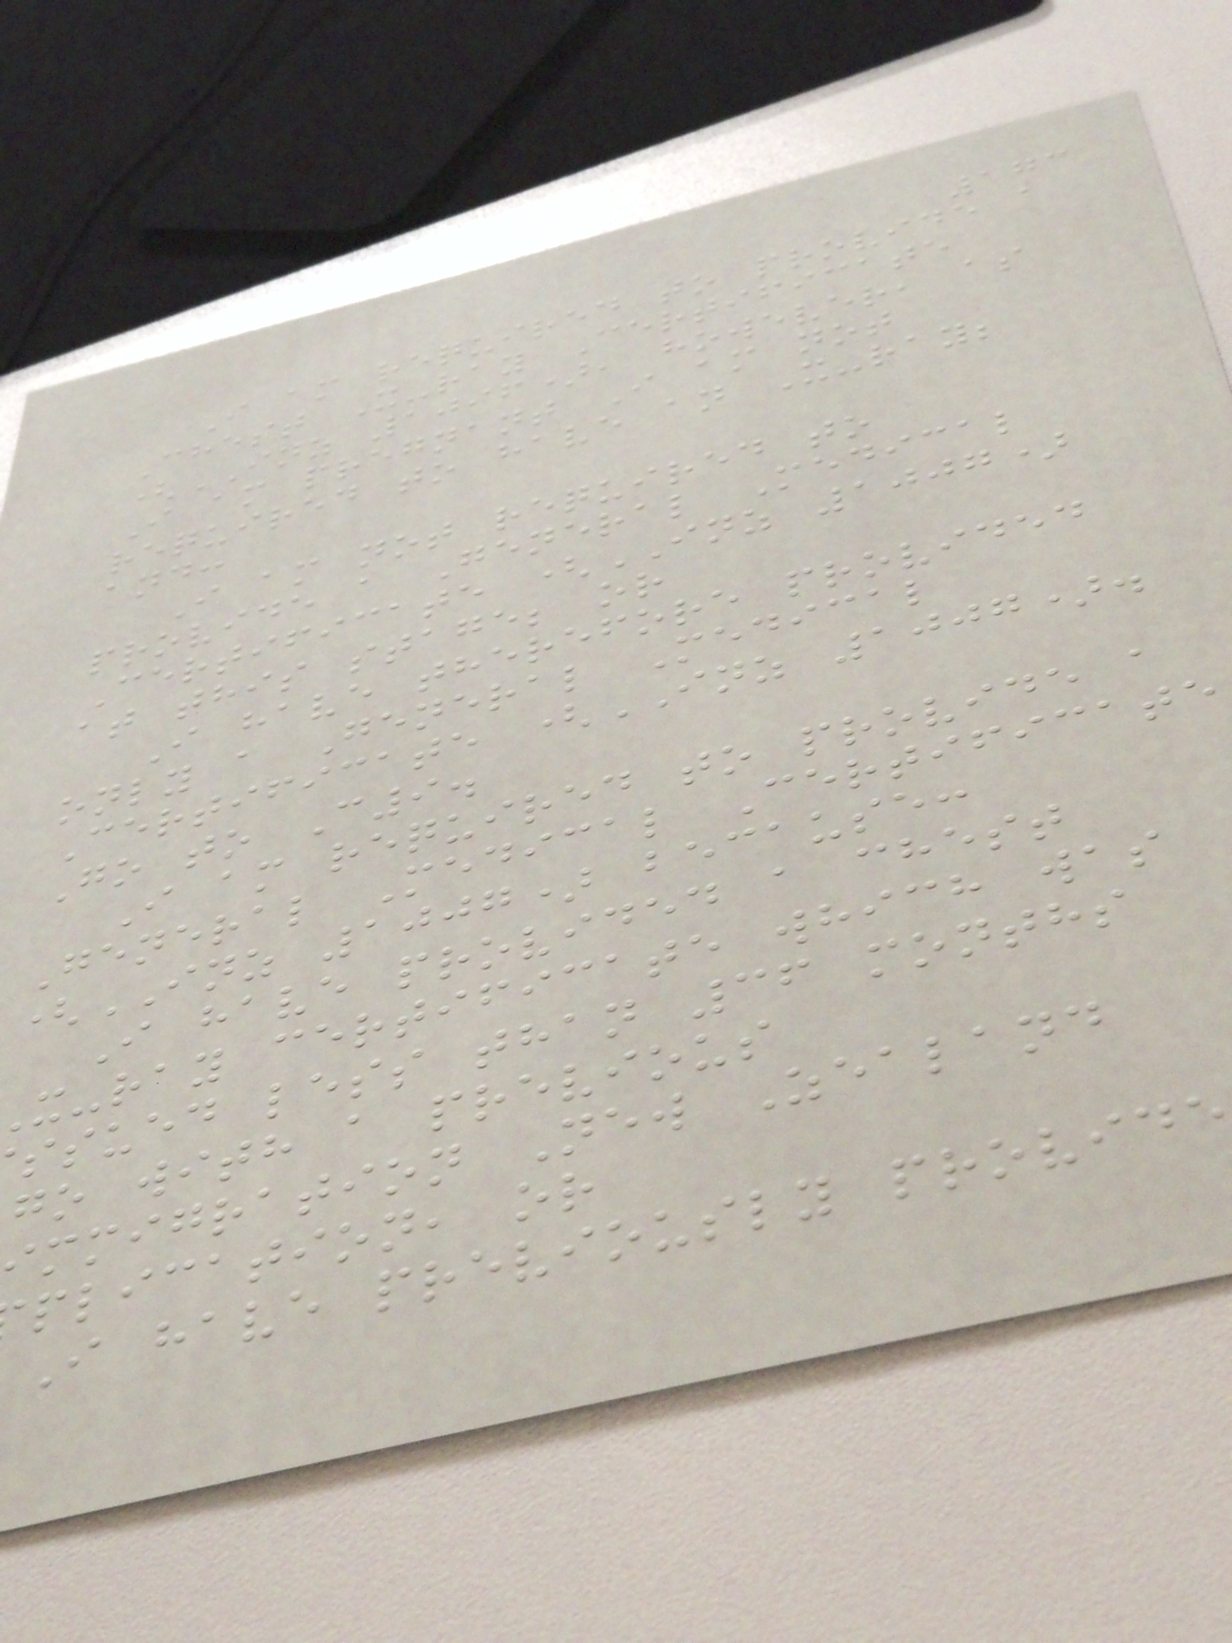173
I am required to provide a
Chest X-ray Certificate
(INZ 1096), however, as
I am pregnant I am not
required to have an X-ray;
and:
I am not required to
provide a General Medical
Certificate (INZ 1007)
at this stage; or
I have therefore provided
only a General Medical
Certificate (INZ 1007).
Go to C9.
I am required to provide a
General Medical Certificate
(INZ 1007) because:
I have provided a chest
x-ray certificate which was
ssued less than 36 months
go with a previous
mmigration New Zealand
plication, or
I have previously provide
